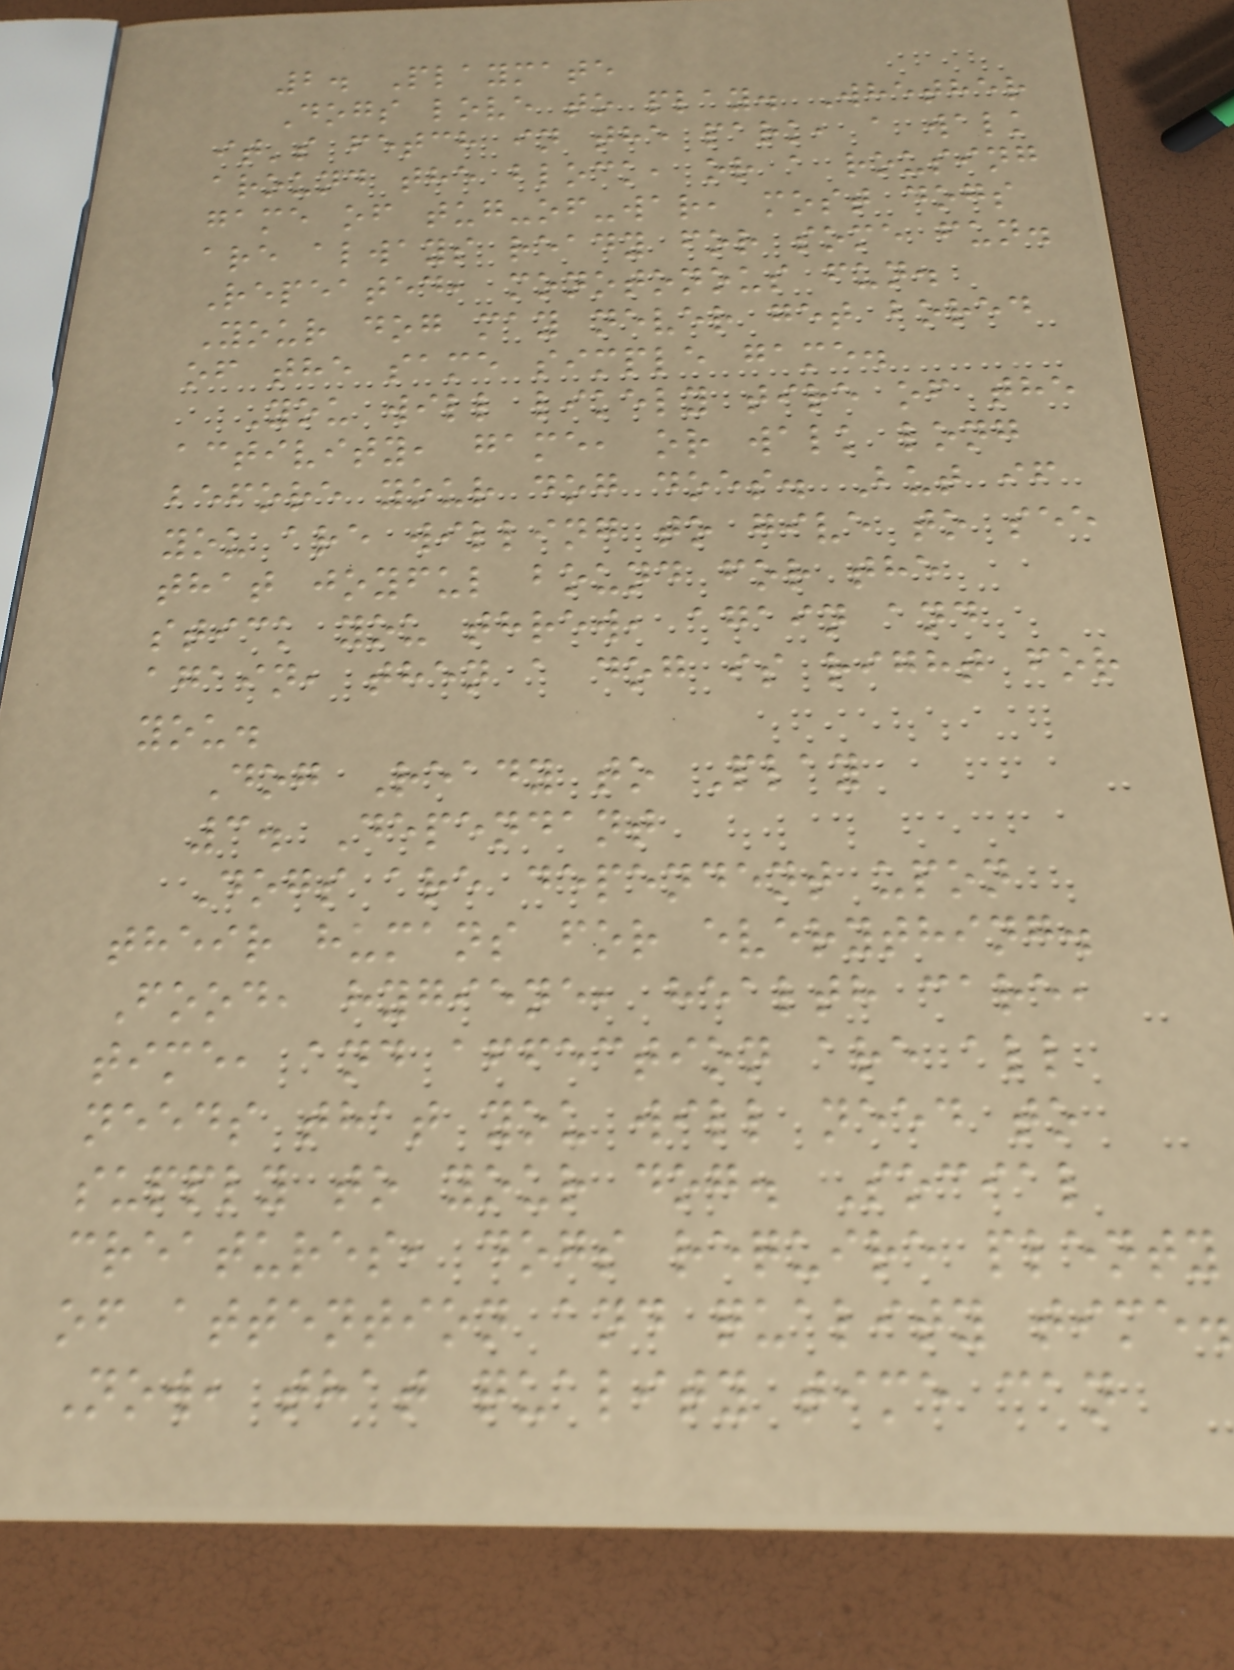2. Playmate
Dogs love to play. Whether
it's fetch in the park, a walk
around the block, or a rousing
game of tug-of-war, most dogs
are always ready for some fun.
Repeated, monotonous fun.
Your dog may never get bored
of the same simple game.
You will likely tire of the
activity, game, or walk long
before your dog does. But if
you are willing to give to see
that joyful bound for the
stick you threw, again and
again, then a dog is right for
you.
Dog Ready to Play
3. Dependant
Dogs are dependent upon
their humans for everything.
Food, hygiene, health care,
time, and affection are all
needs that you will need to
supply to your dog. Social
creatures, dogs require plenty
of attention and quality time.
Now, that quality time can
